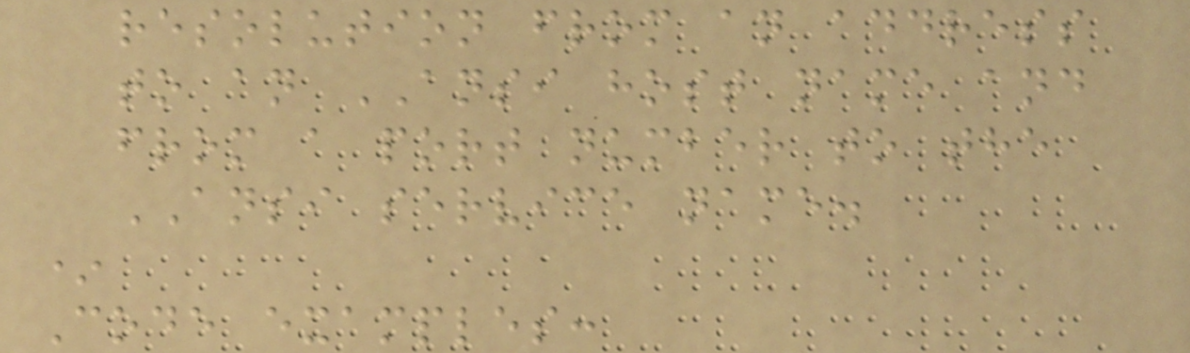resolution from an address
to an ANSI host name and
from a port number to the
ANSI service name.
*
Code examples:
